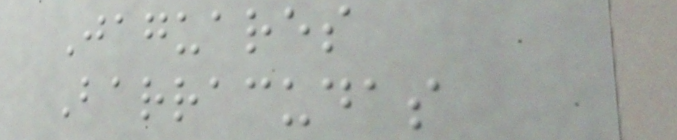Jaguares
Barracudas
